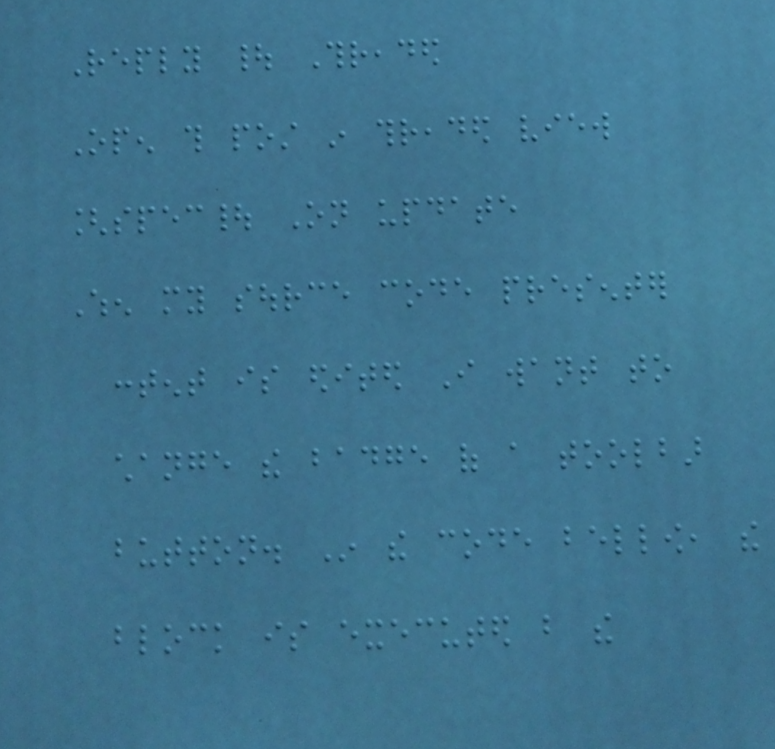Reply | Threaded
Open this post in threaded view
[spec| On update
When my source code presenter
content is edited I want to
change the badge of a toolbar
button. In the code bellow, the
block is executed but the
